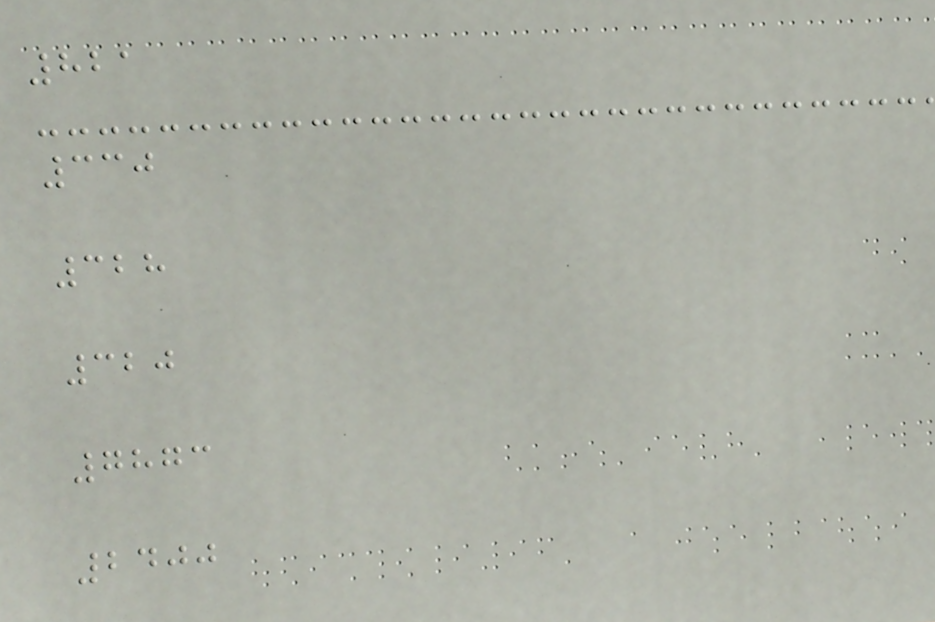821
330
328
320
7873
2400
